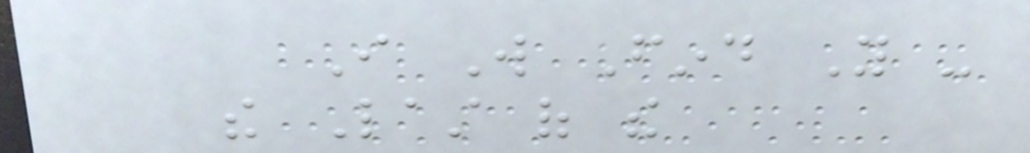I Will Find You -
the Last of the
